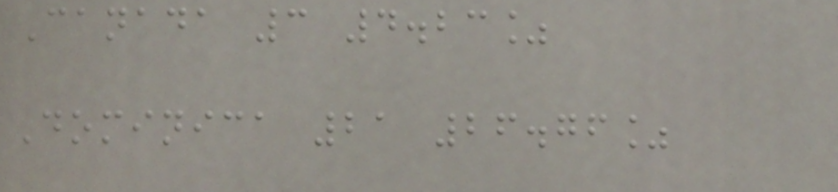Canada 3 4.23%
Dominica 21 26.76%
